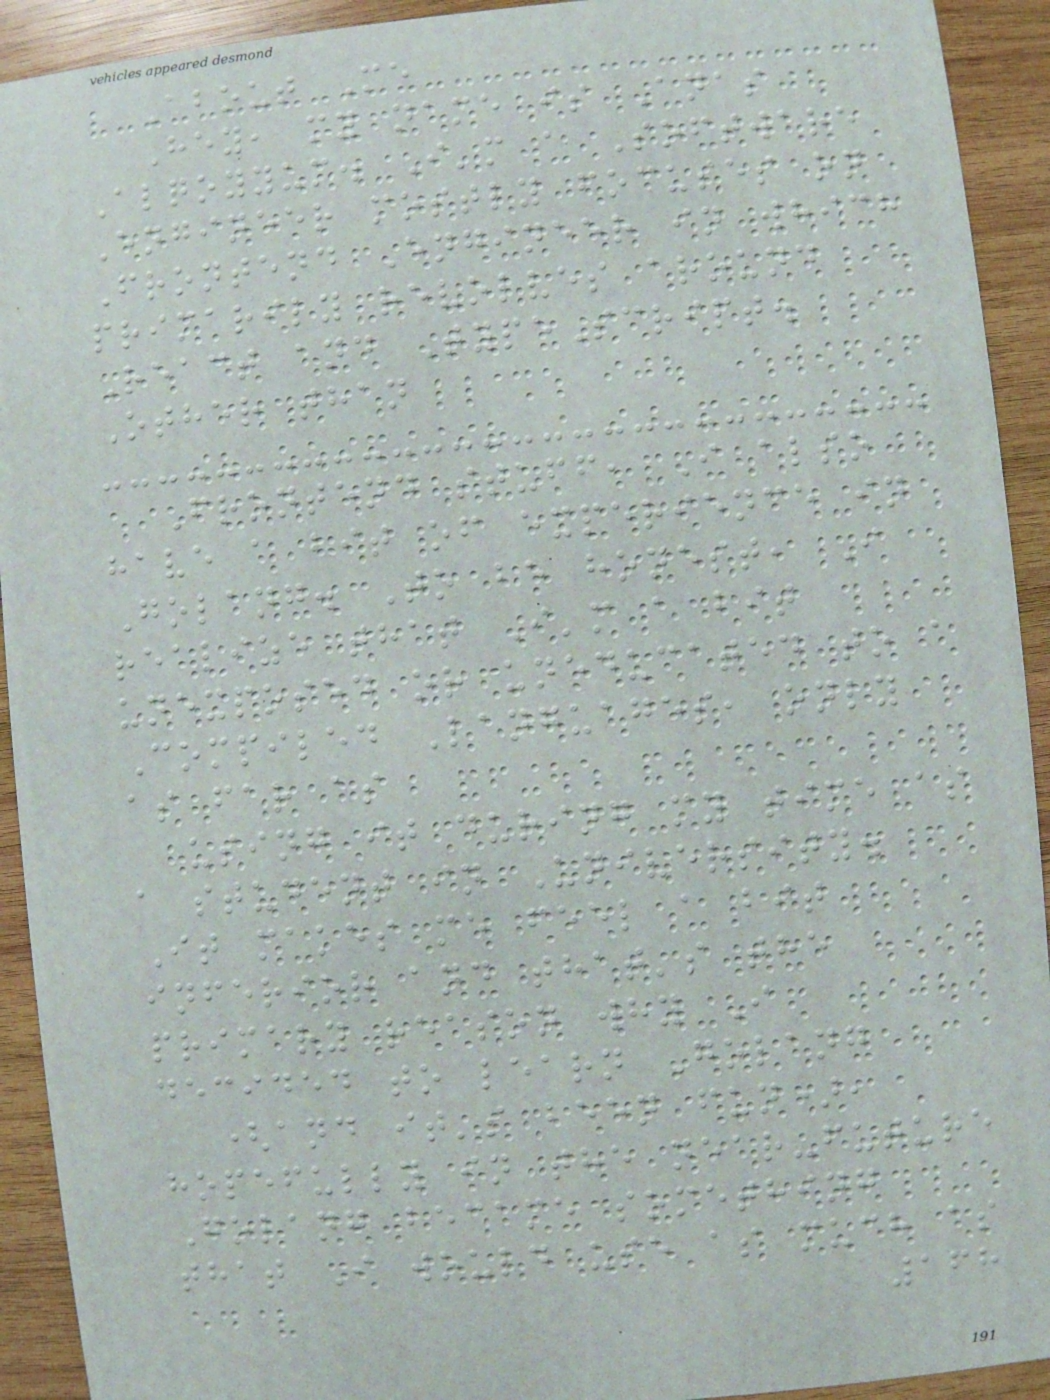About Me
Hey, my name is Anas
Alqoyyum. I'm a Software
Engineer mostly focuses on
Frontend Engineer in which
primarily revolves around
React and TypeScript.
Other than
Frontend stuff, I also
have a bit of experience in
Golang. To be honest, I
realize that I'm a bit
unexposed or uneducated to a
Compiled Languages, only
as far as
using it during my time as
a student in University.
It makes me feel a bit
inferior and that's the
primary reason why I
decided to learn Golang
(and it's been fun),
hopefully in the near-future
Golang became something
that I would use as much as
168
